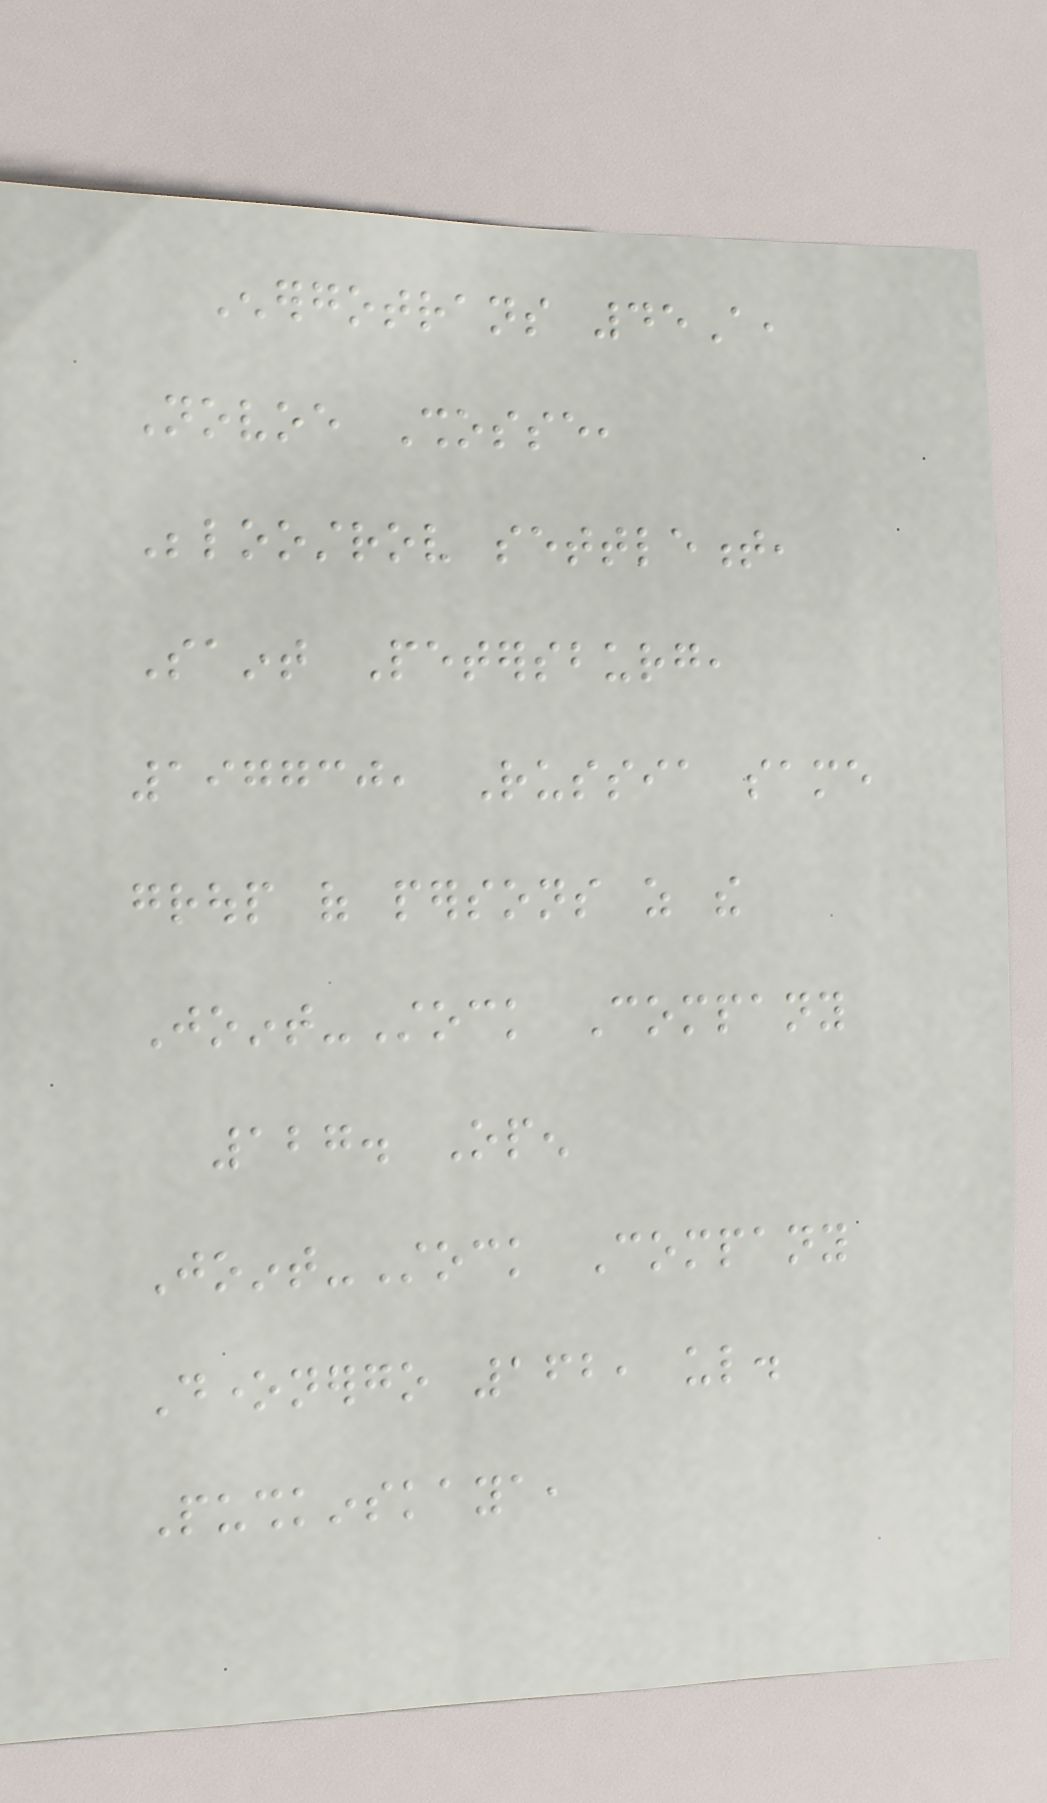Energotrans 45A,
Novoe Shosse,
Beloostrov settlement,
Saint Petersburg,
197730, Russia same
group of persons as the
Joint-Stock Company
127. Open
Joint-Stock Company
Donenergo 162, ul.
Pushkinskaya,
